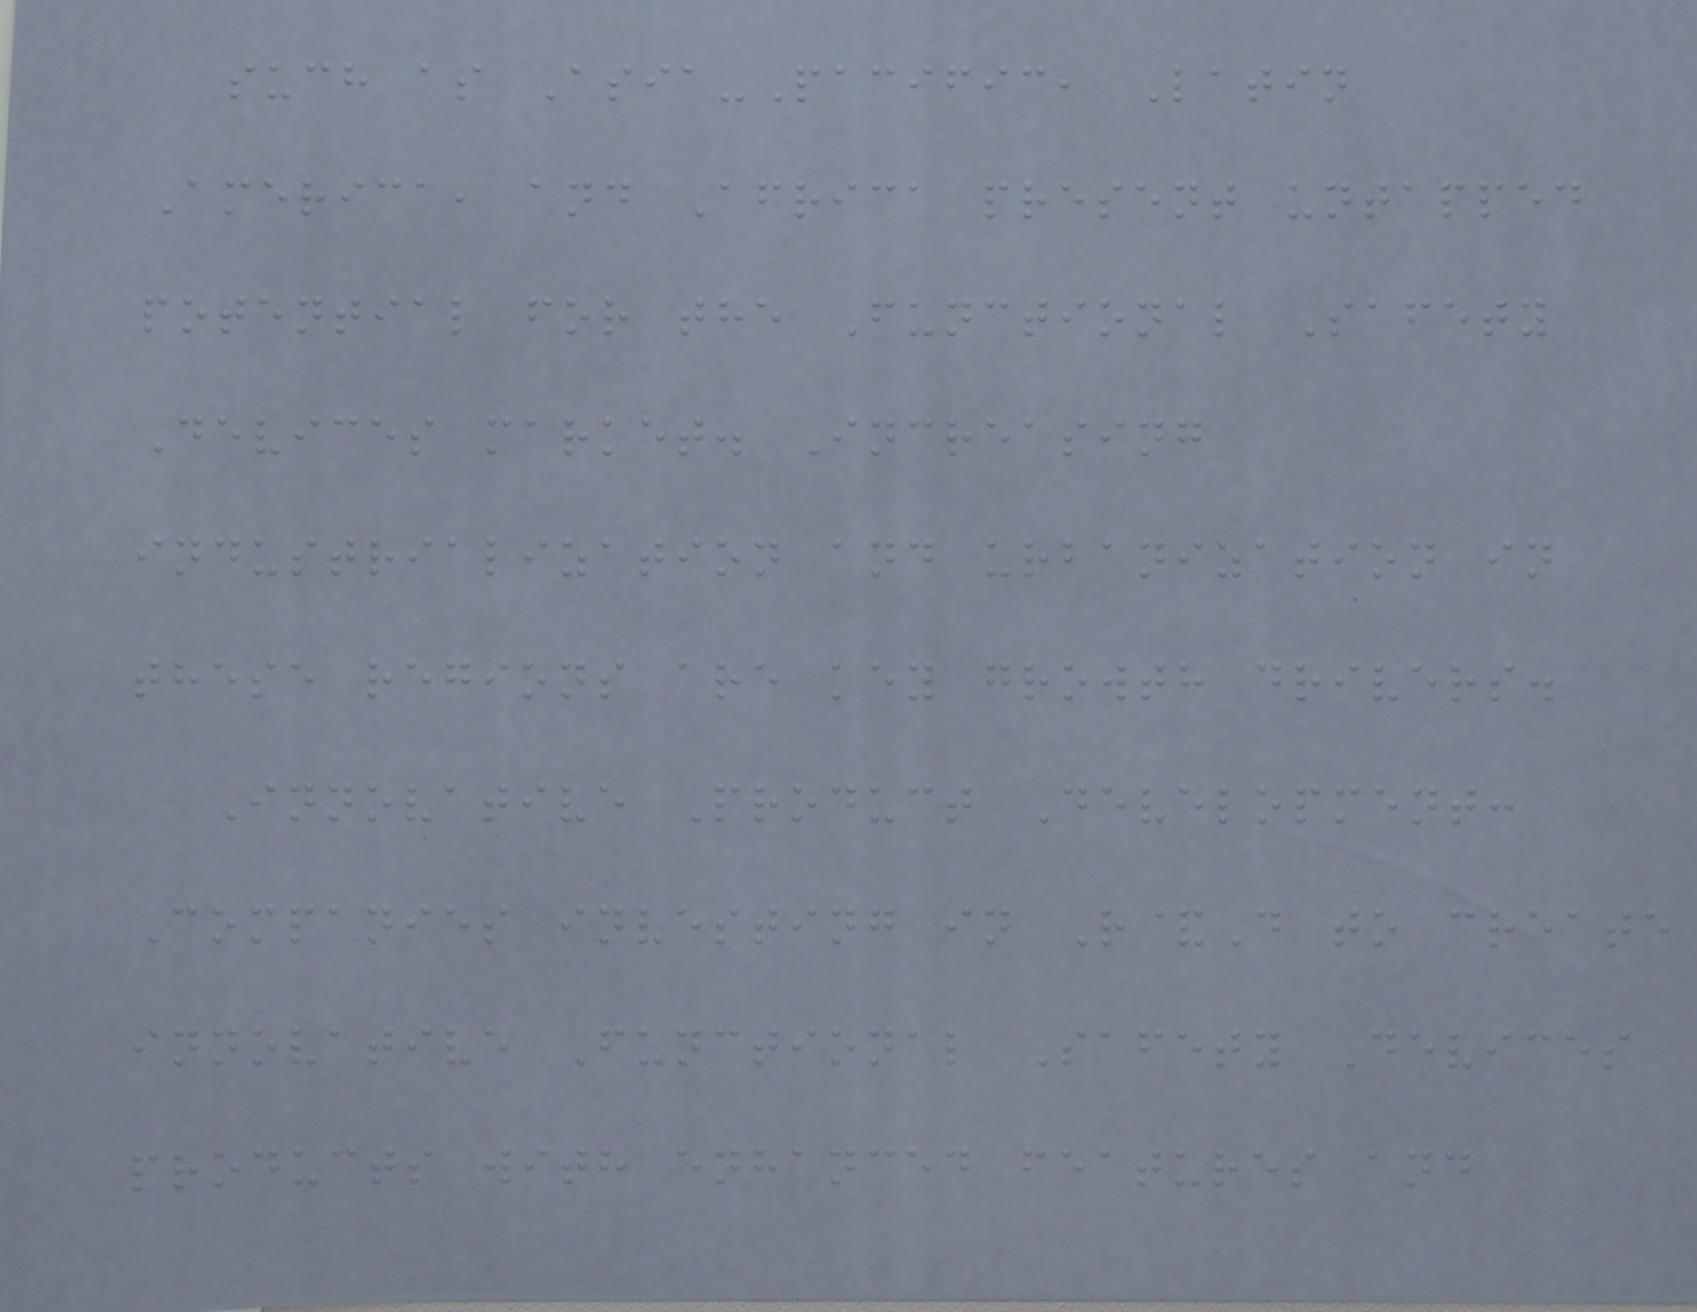such as Asia-Pacific, Latin
America, and Africa present untapped
potential for the Functional Safety
Devices market. Increasing
industrialization and urbanization in
these regions are key growth drivers.
Innovative Product Development:
Companies investing in R&D to create
innovative Functional Safety Devices
products with enhanced features and
